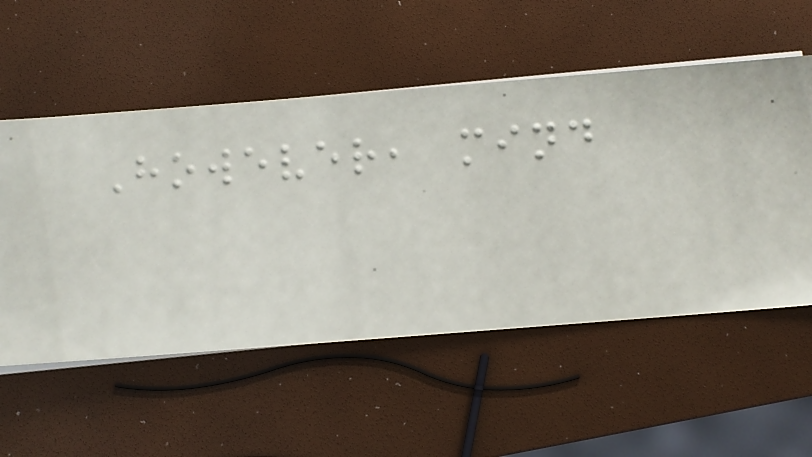However, mind
